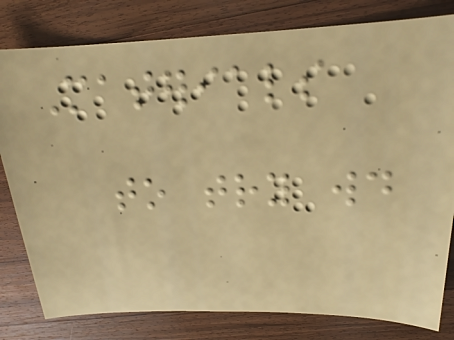Materials
to try would
